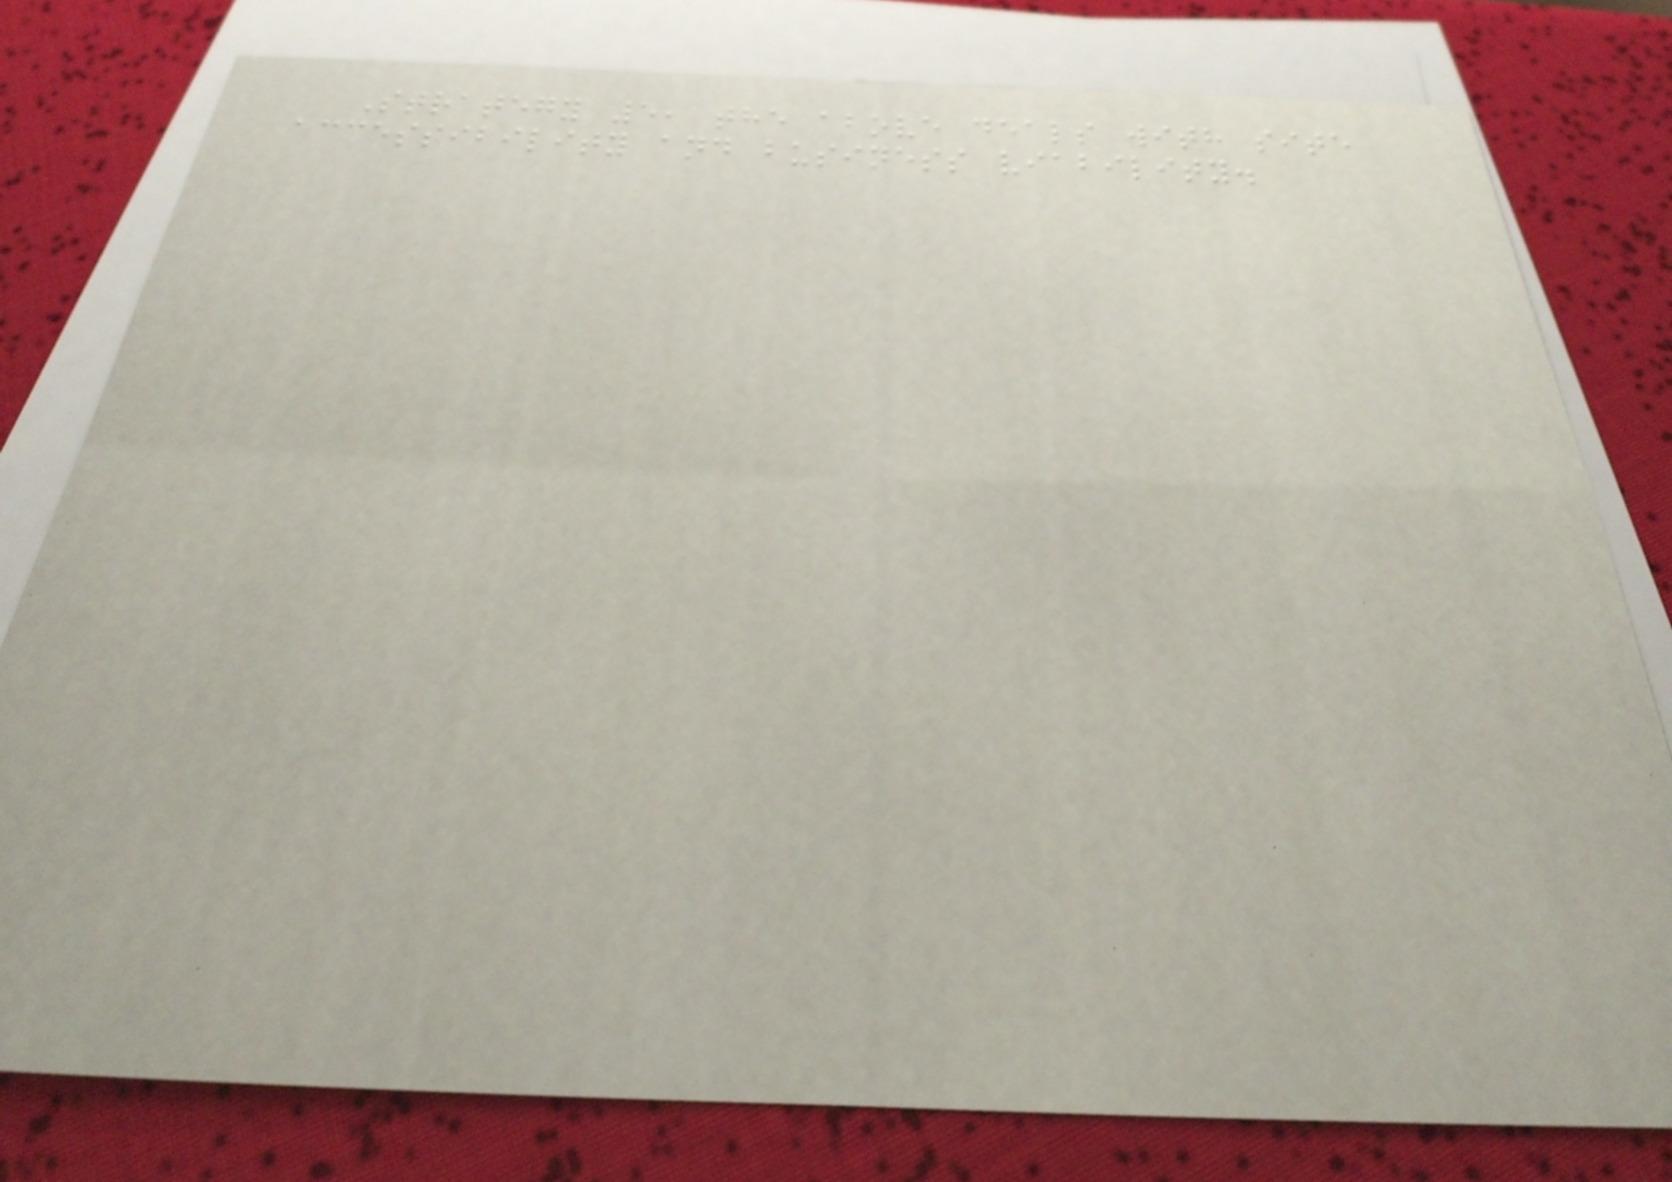Strategy 5, the above deals with site
accessibility and business viability.
